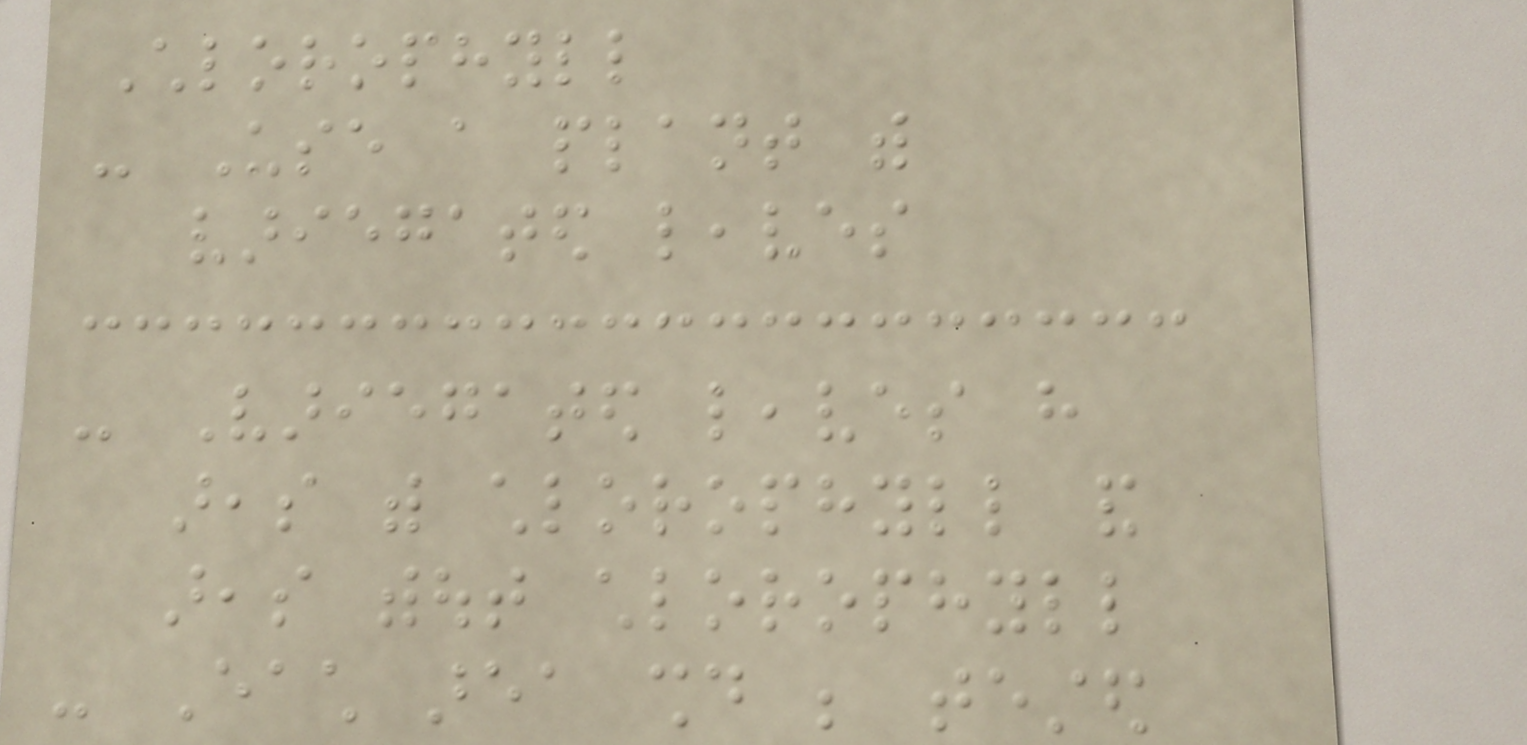Chlorophyll
- Use a plant with
variegated leaves
- Variegated leaves have
areas with chlorophyll and
areas without chlorophyll
- Each area should be tested
